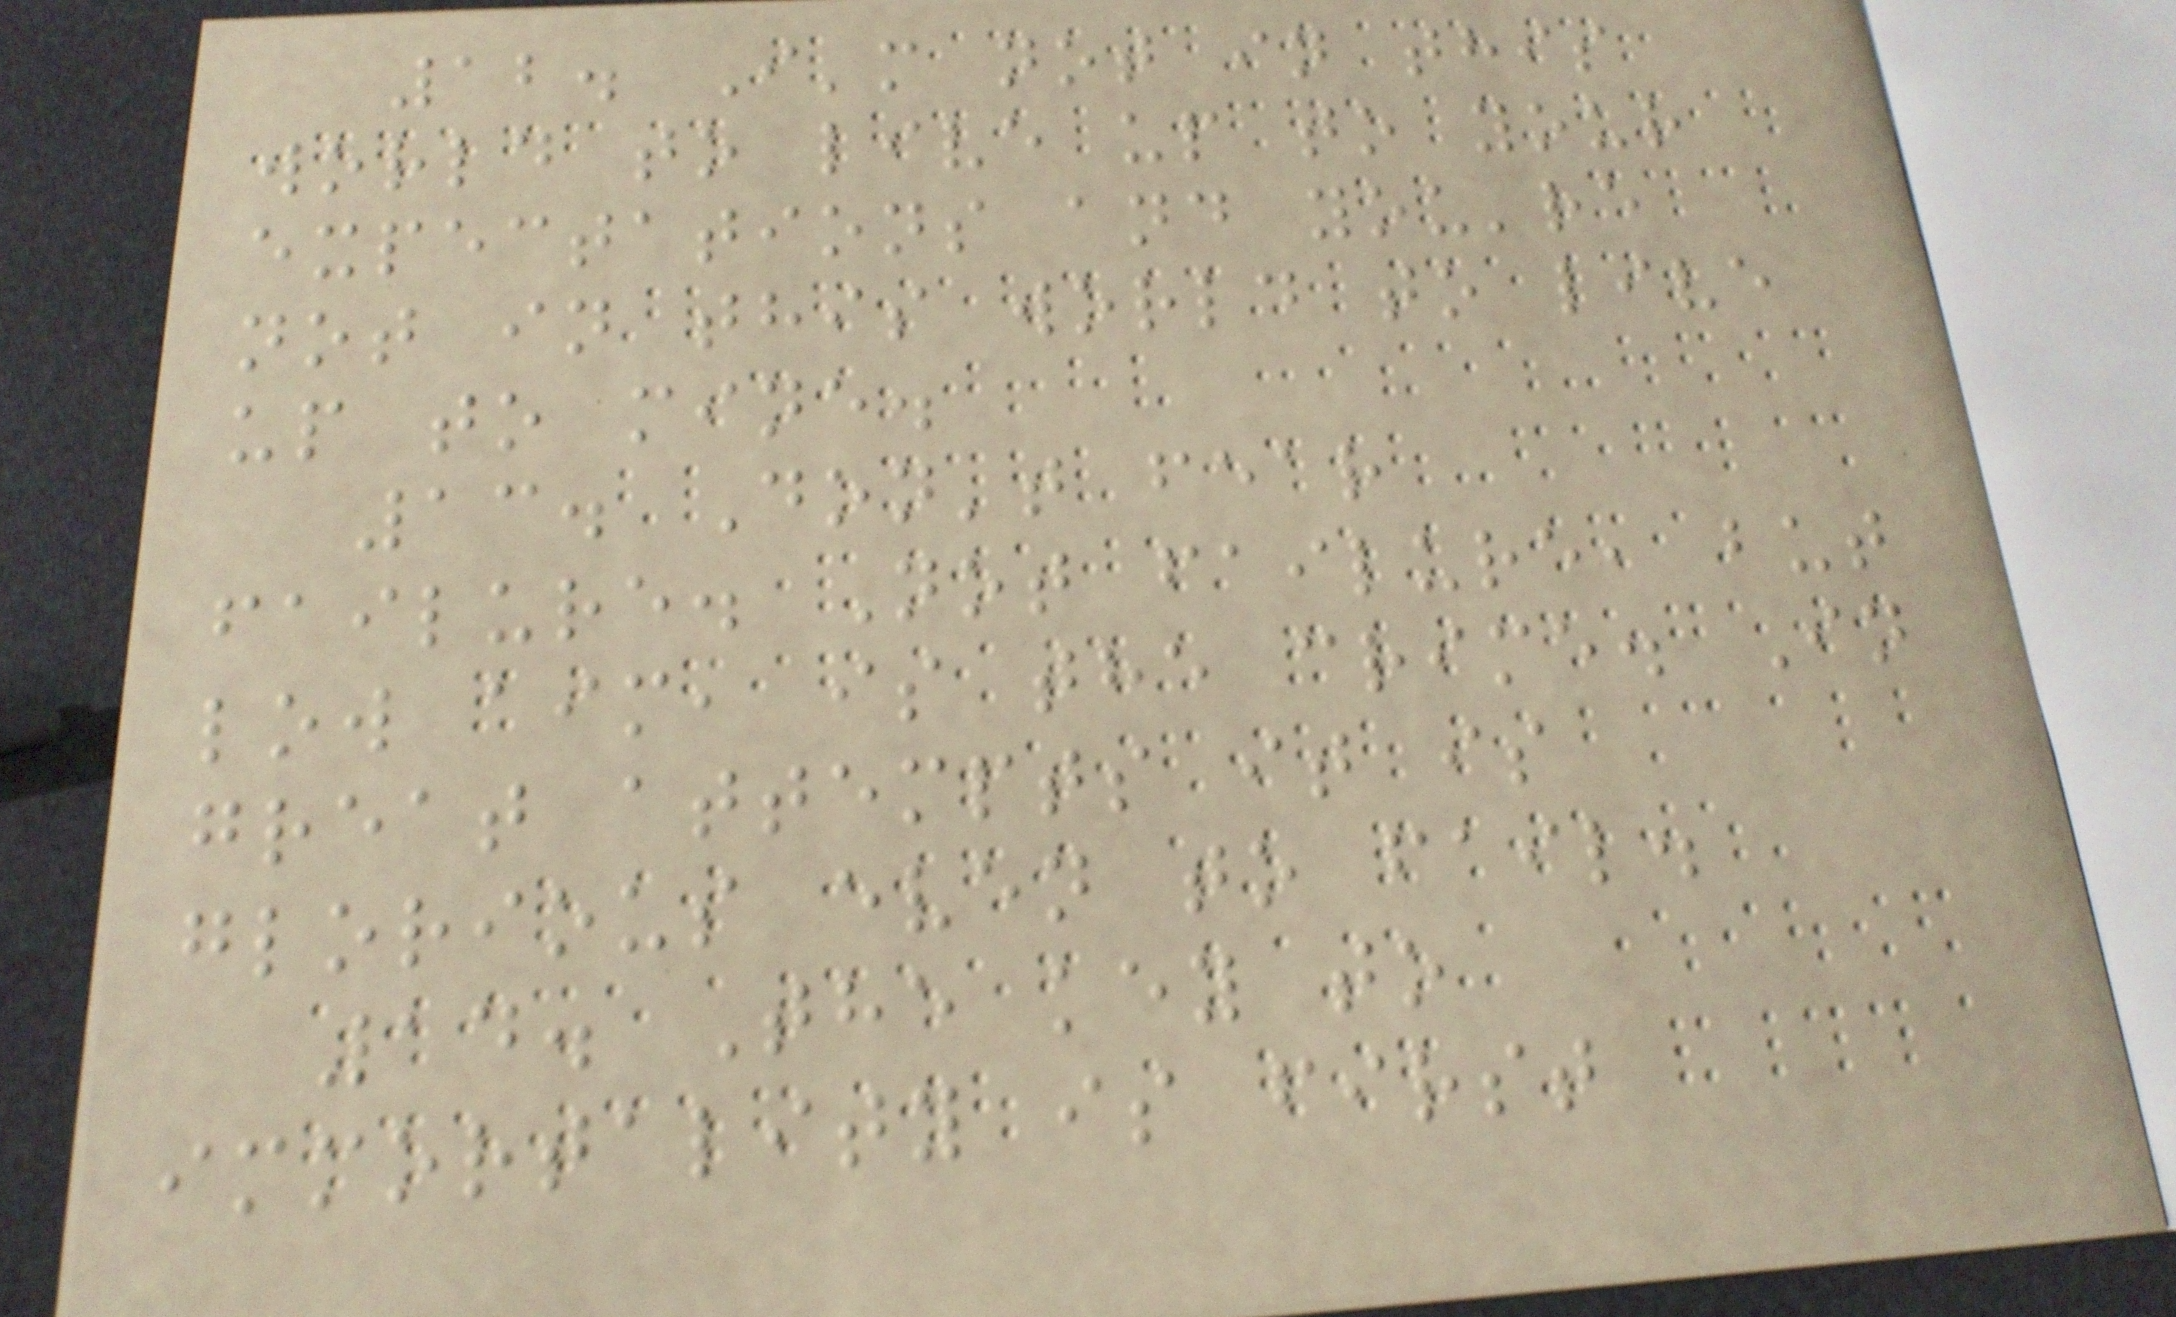12. I'm not in this
world to live up to your
expectations and you're
not in this world to live
up to mine.
13. Don't fear
failure. Not failure, but
low aim, is the crime. In
great attempts it is
glorious even to fail.
14. The key to
immortality is first
